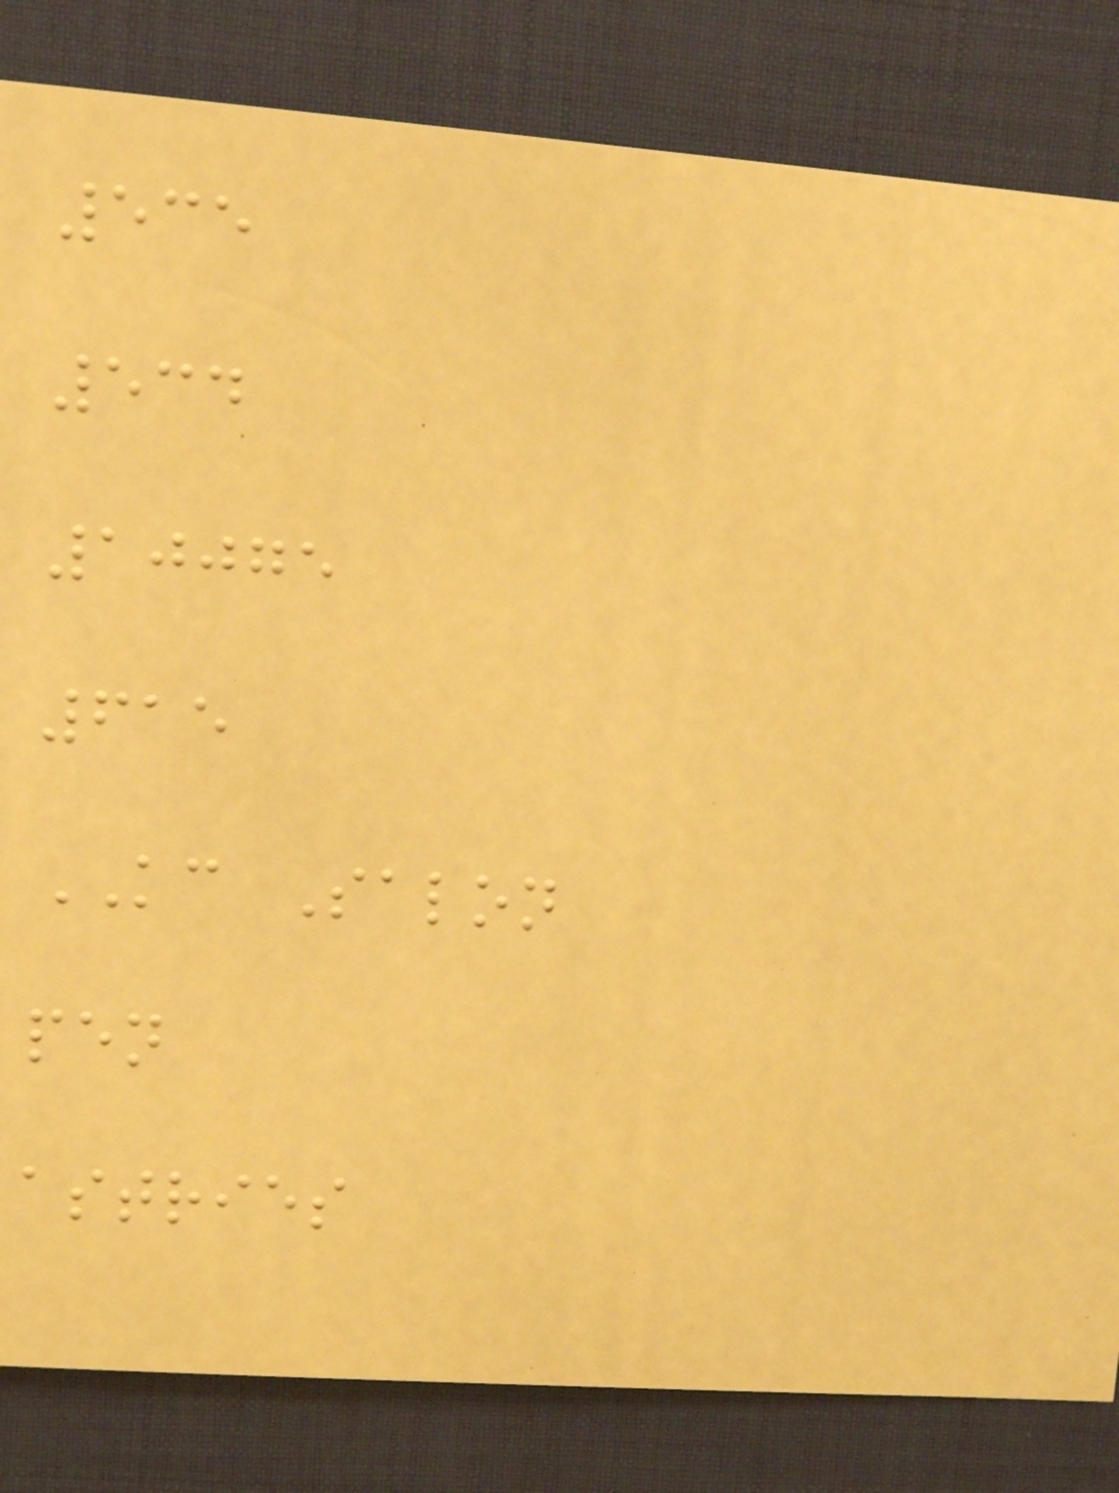535
534
10075
615
KC Salon
pen
astries
